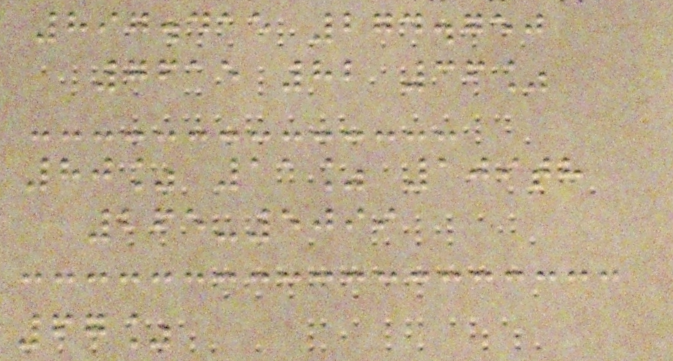897.415 274.750
7615 82 36%
80% 11% 109th
265-5099
67%
